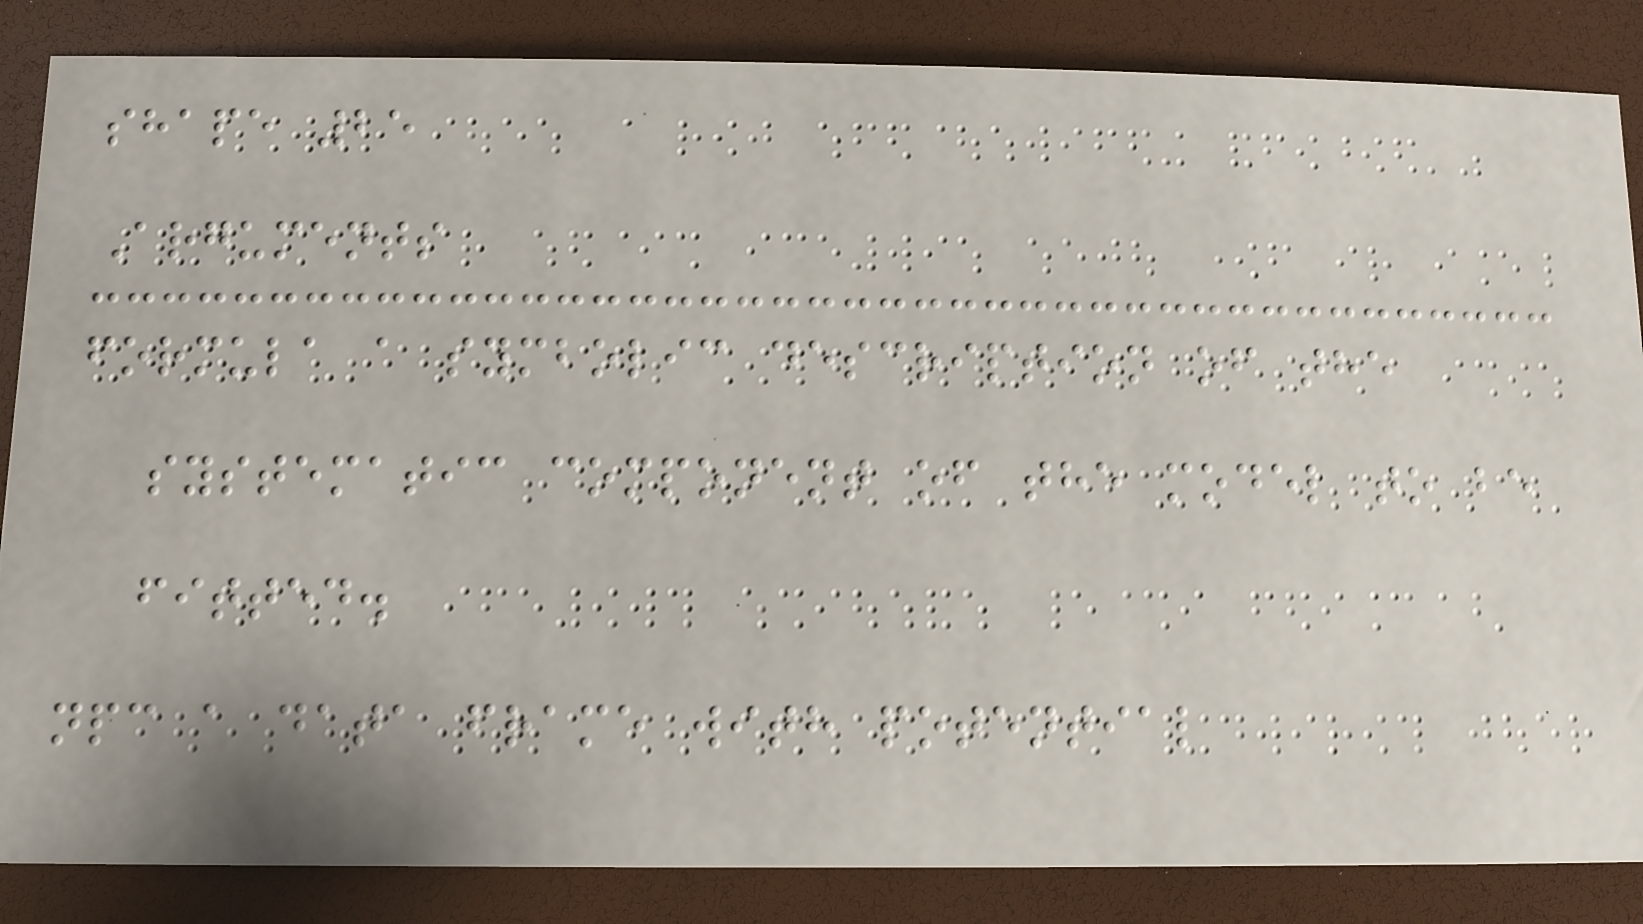shape 25
Arguments
formula a symbolic description of the
systematic component of the model to be
fitted.
npc a data frame with potential
